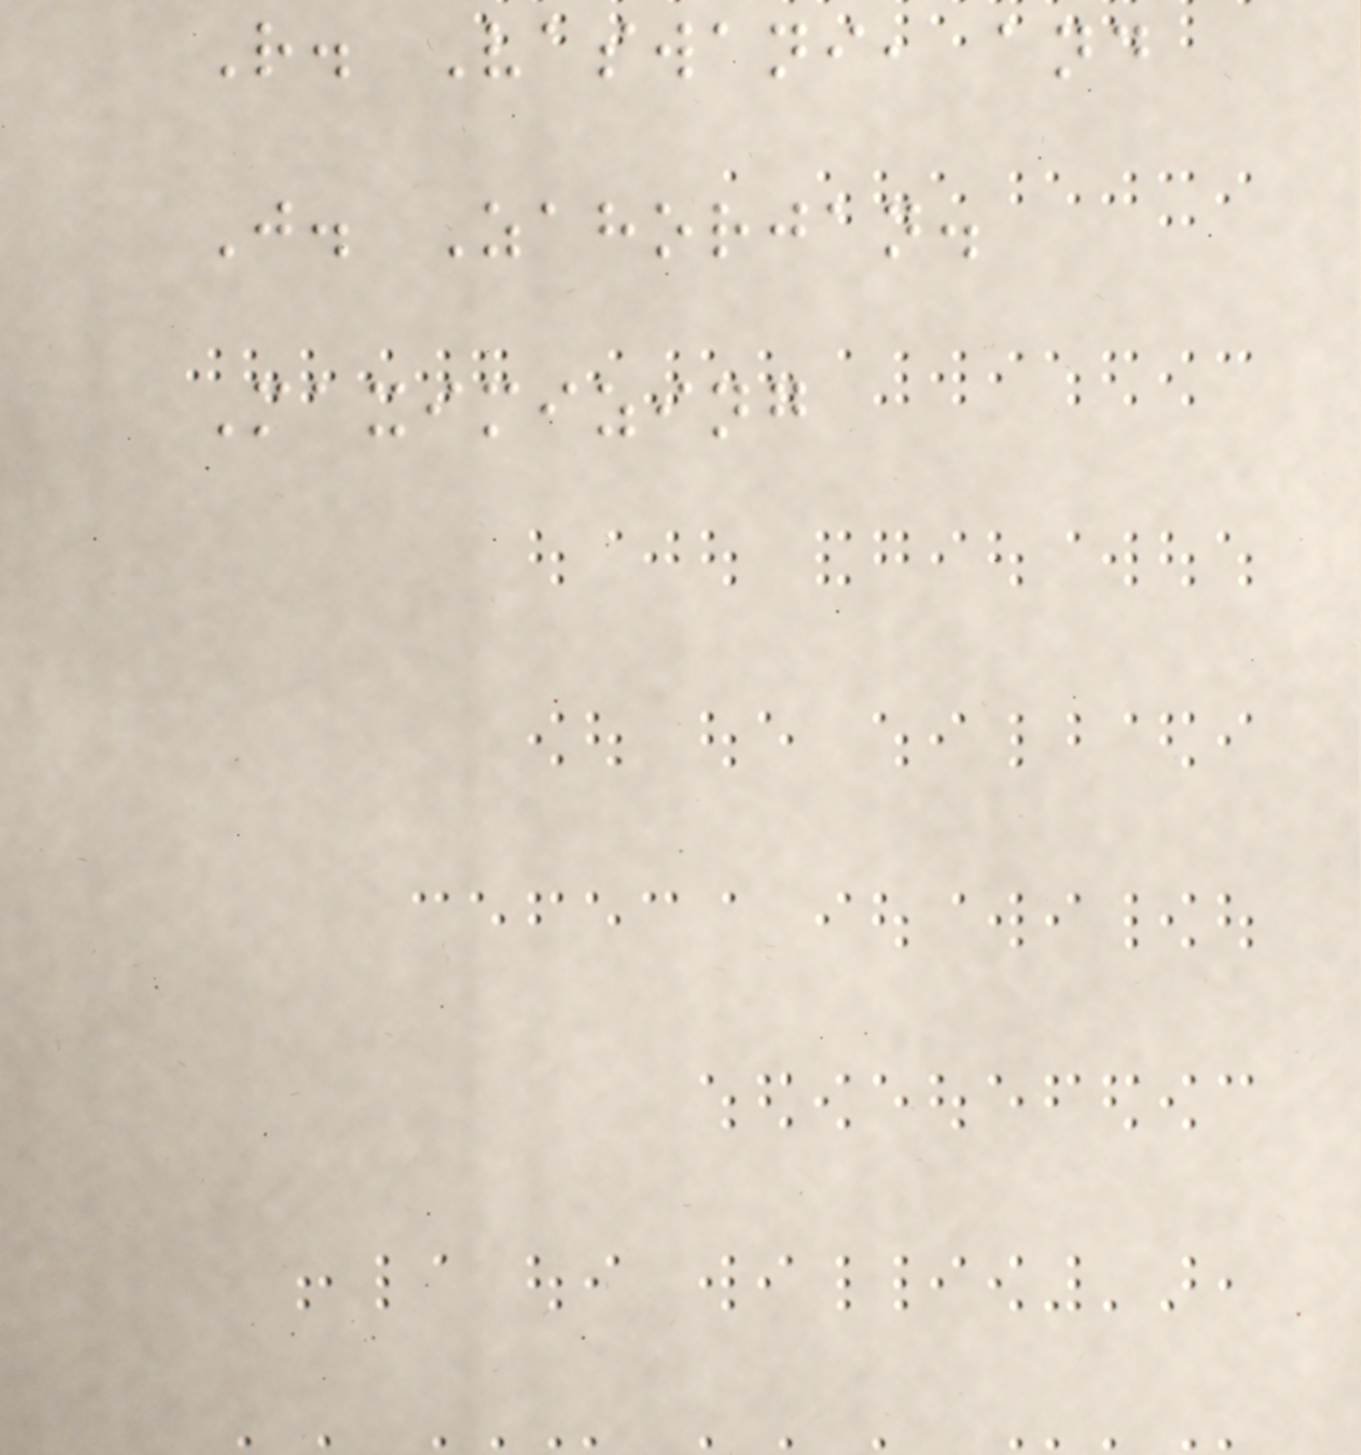R. Vaswani, and
J. Zahorjan.
Maximizing
